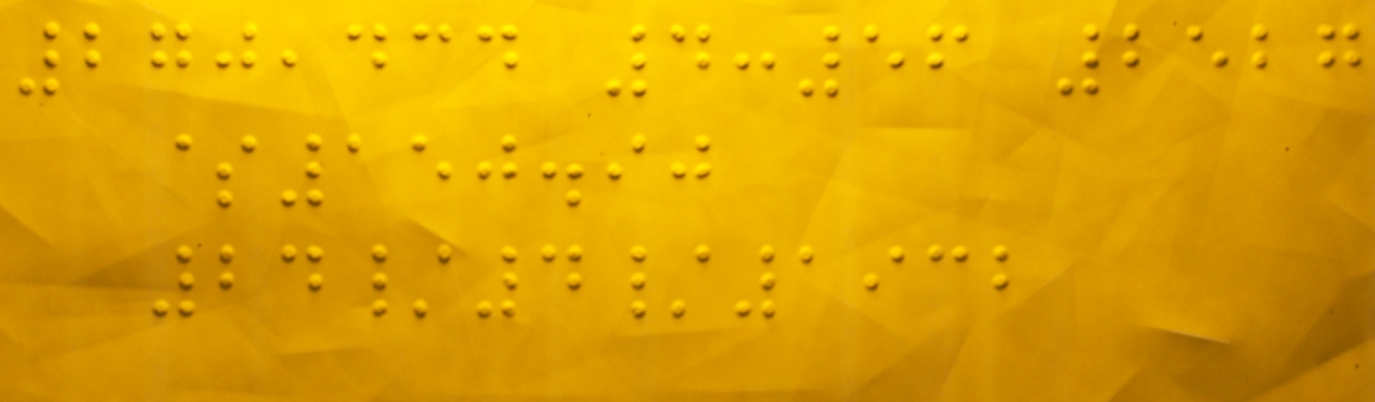270,434 4:56 2527
$150.90
24/4/1932
